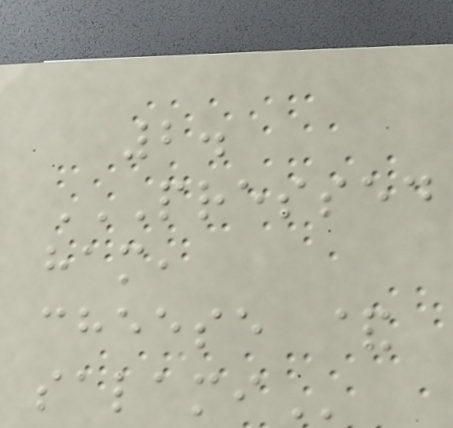2.
PRESSED
HAM,
CHEESE &
SALAMI
